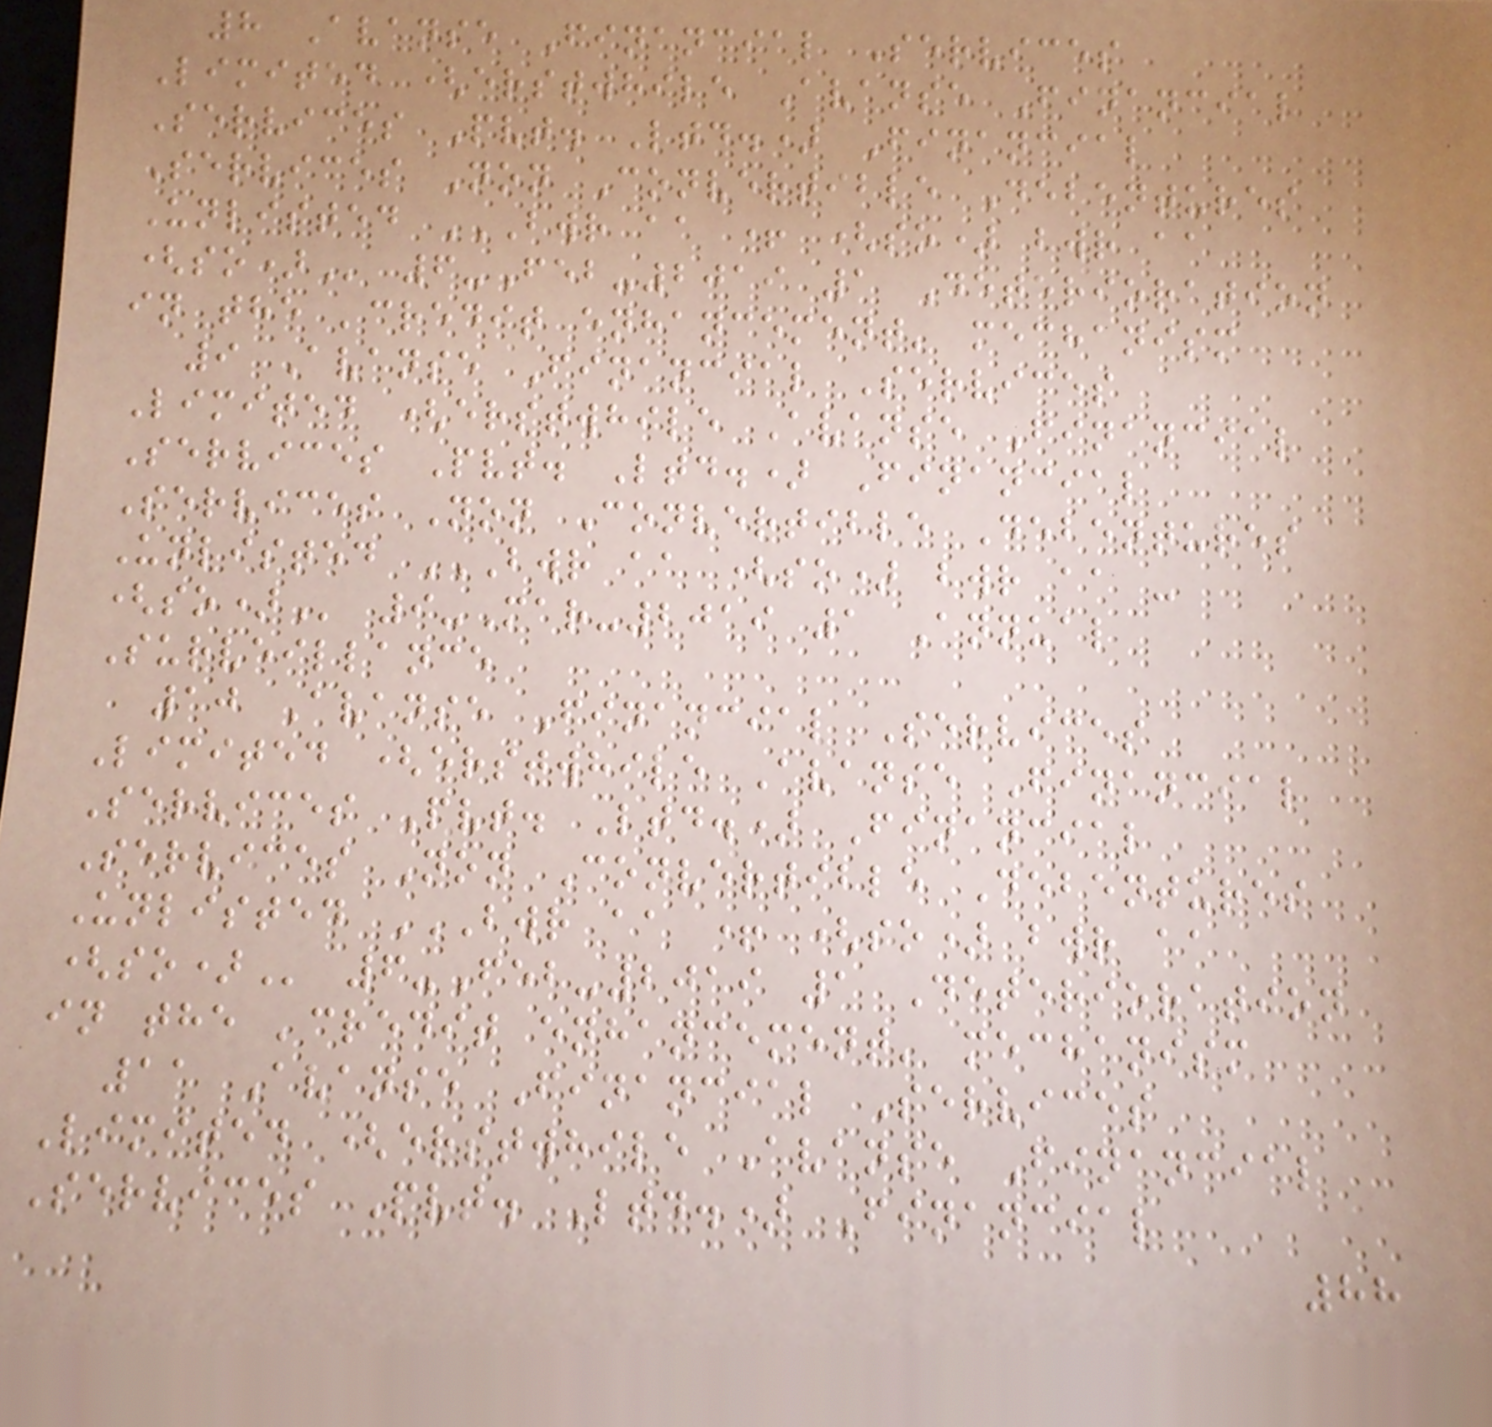8 Avanse Financial Services
Limited (erstwhile Avanse Financial
Services Pvt. Ltd.) Financial
Services Non Convertible Debentures
Unlisted BWR AA + (SO) BWR AA
(SO) 6-Feb-2019 1 Deterioration
in the 'credit enhancement' mechanism
9 Avanse Financial Services
Limited (erstwhile Avanse Financial
Services Pvt. Ltd.) Financial
Services Non Convertible Debentures
Unlisted BWR AA (SO) BWR AA -
(SO) 9-Mar-2019 1 Annual
Surveillance
10 Avanse Financial Services
Limited (erstwhile Avanse Financial
Services Pvt. Ltd.) Financial
Services Non Convertible Debentures
Unlisted BWR AA + (SO) BWR AA
(SO) 6-Feb-2019 1 Deterioration
in the 'credit enhancement' mechanism
11 Avanse Financial Services
Limited (erstwhile Avanse Financial
Services Pvt. Ltd.) Financial
88
